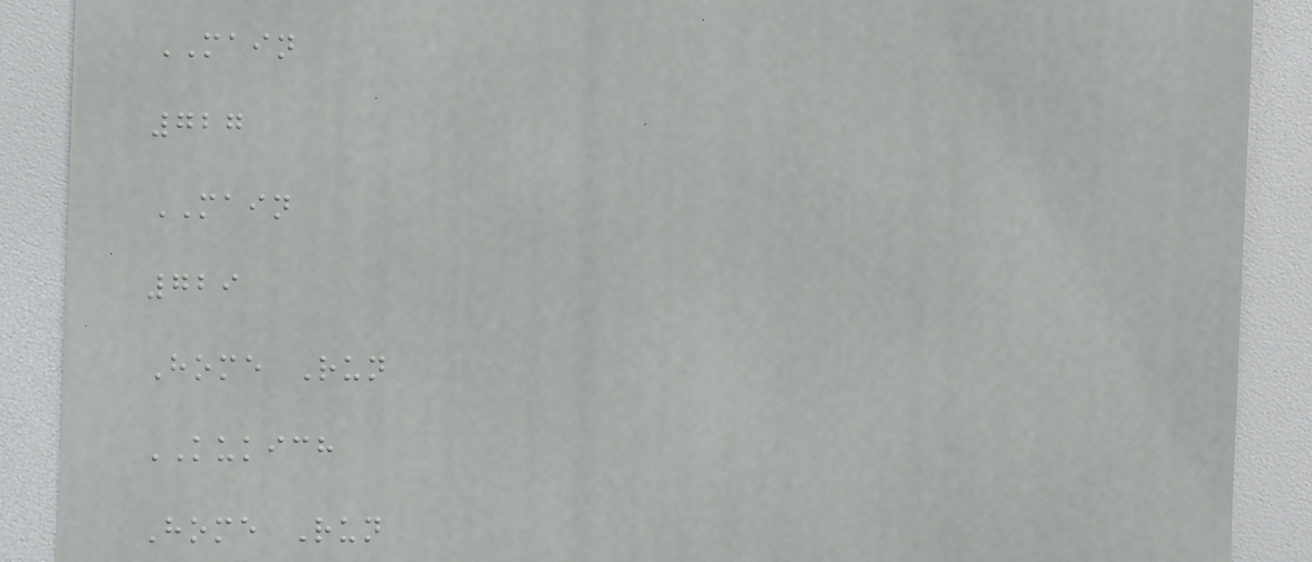MAIN
727
MAIN
729
Home Run
KUKICH
Home Run
